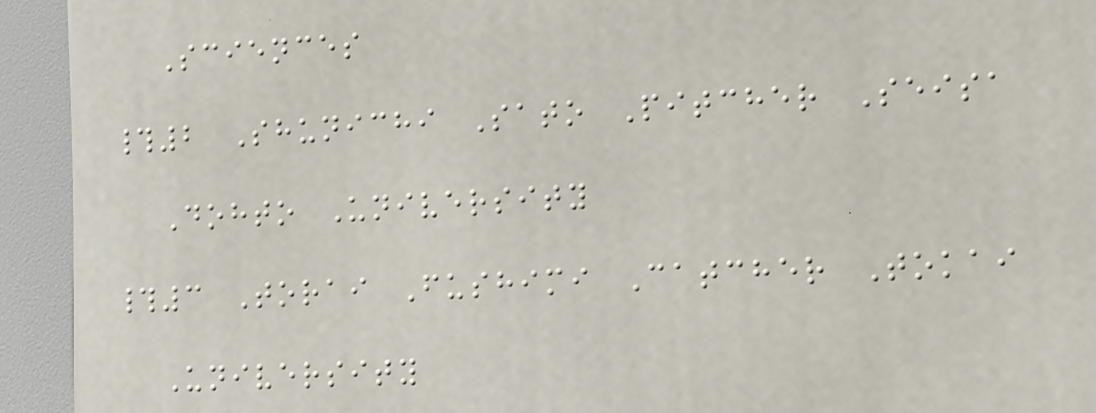Sciences
#2 Shunichi Sato Pitcher Seisa
Dohto University
#3 Torai Fushimi Catcher Tokai
University
